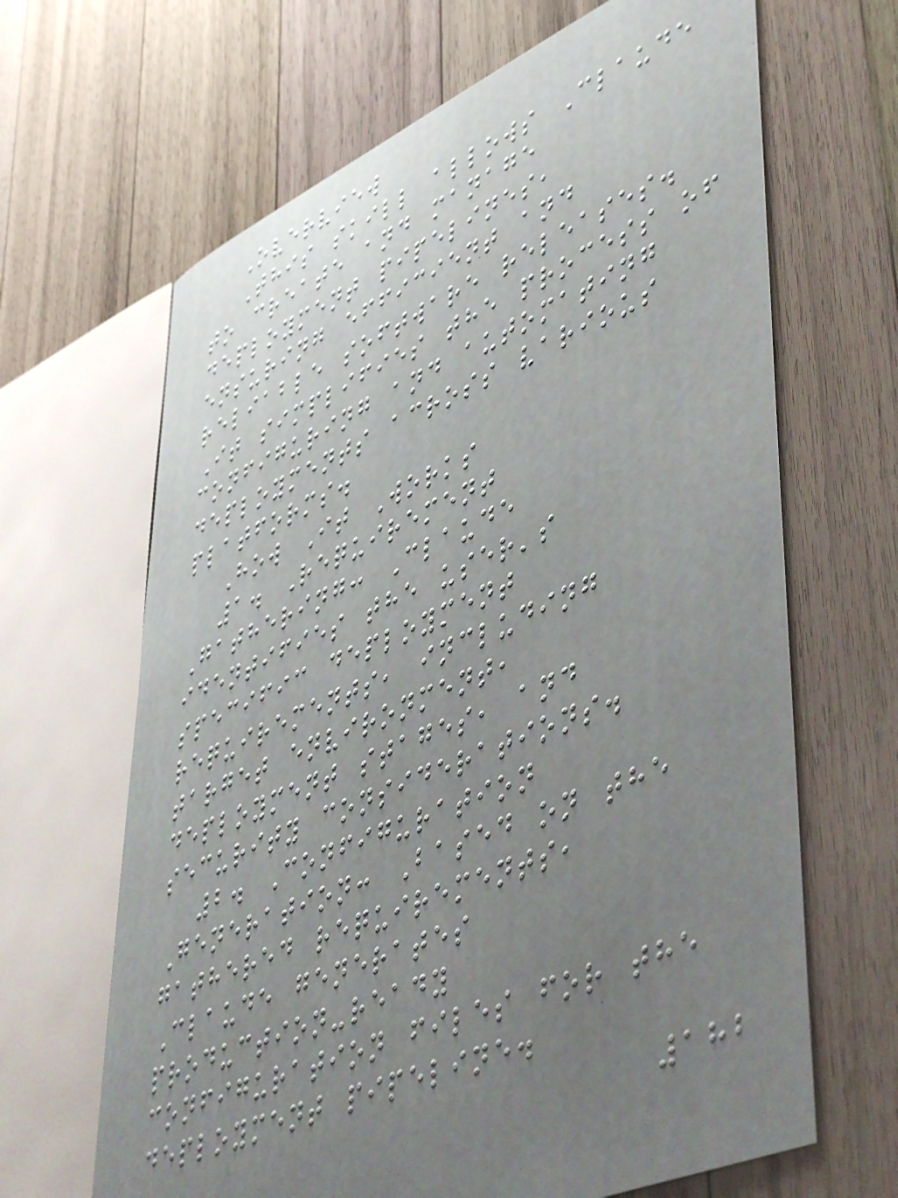Overview
This skill allows Claude
to create and manage
deployment pipelines,
ensuring efficient and
reliable software releases.
It simplifies the process of
configuring and automating
deployments across various
platforms.
How It Works
1. Requirement
Gathering: Claude
identifies the user's
specific deployment
requirements, including
target environment,
deployment stages, and
security considerations.
2. Configuration
Generation: Based on the
gathered requirements,
Claude generates
production-ready
configuration files for the
deployment pipeline.
182
